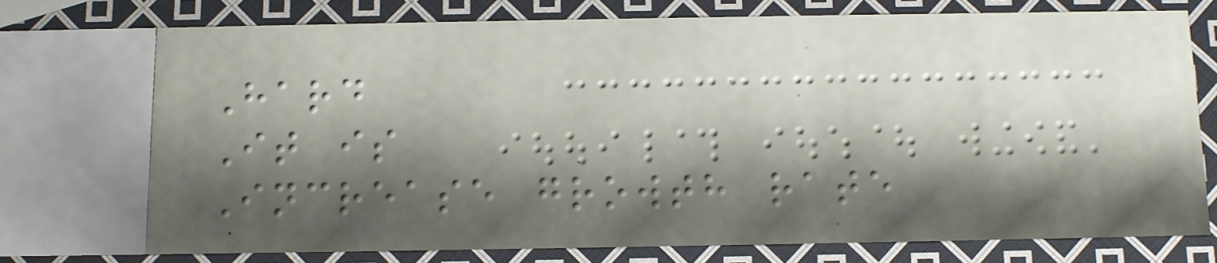Hard
It is
Increase growth rate
